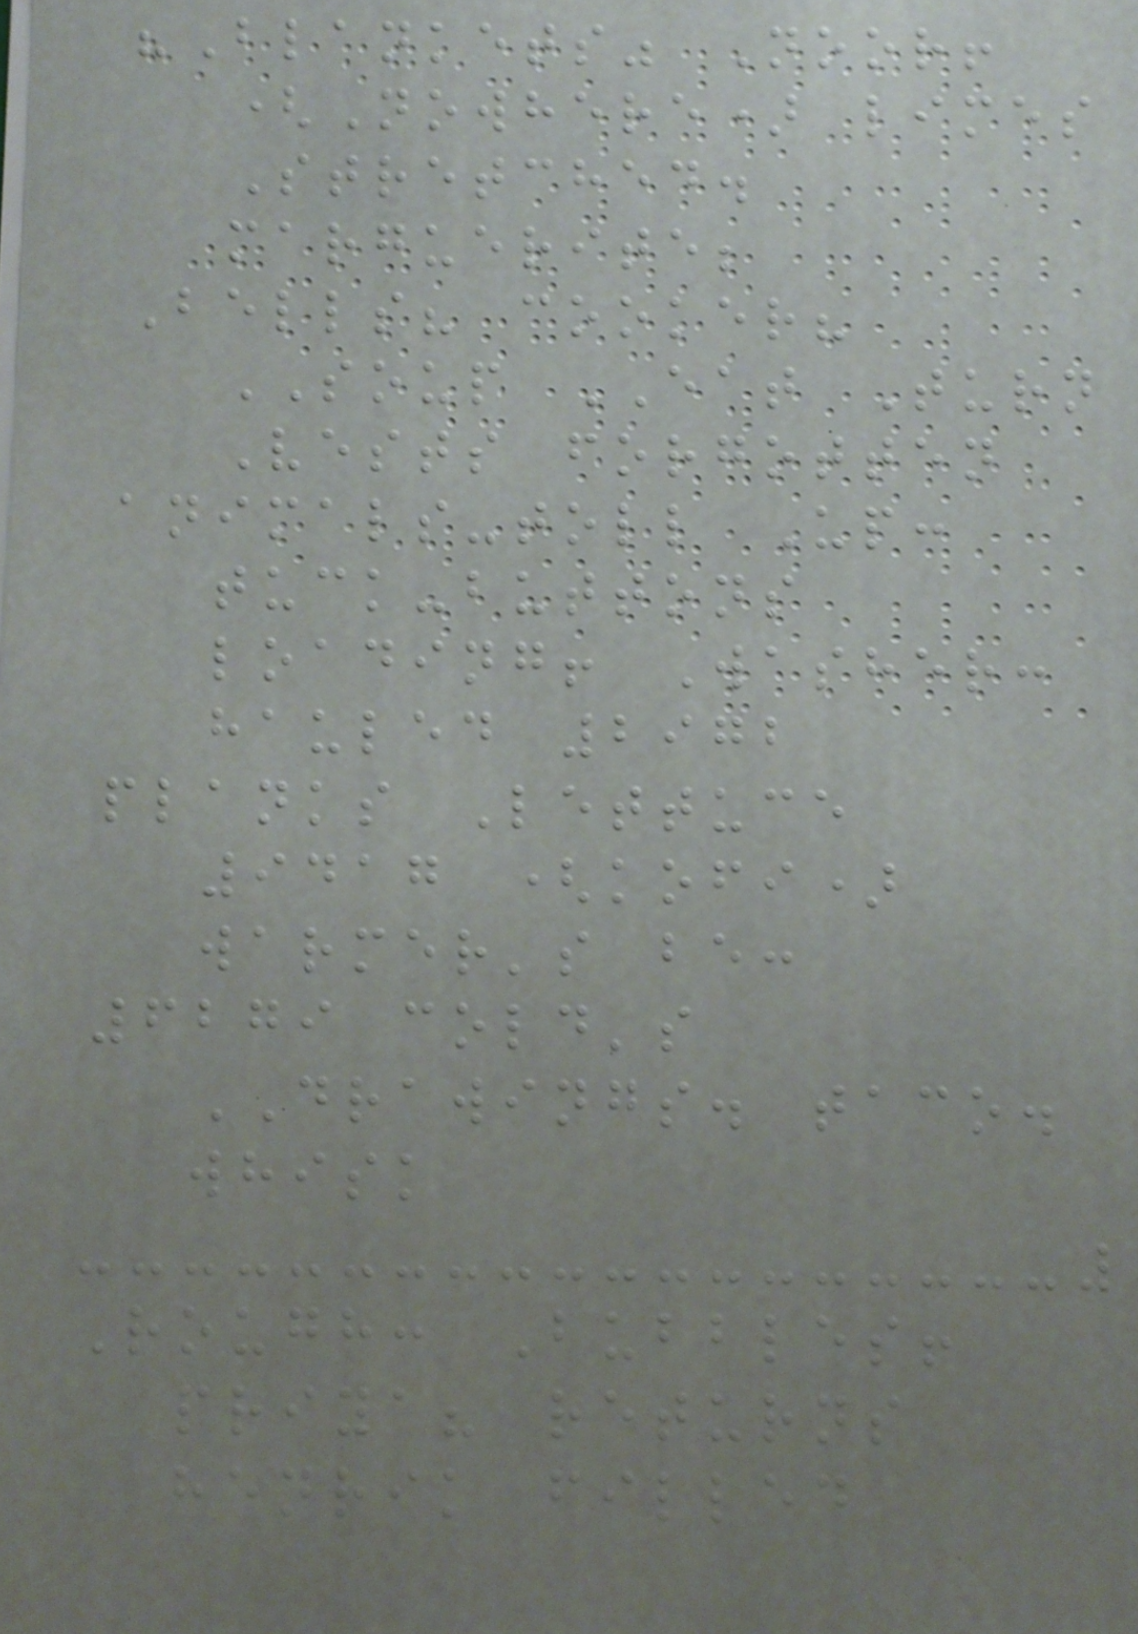"Blankets" Noor!
(Nowhere) limes
Stretched.
marguerite;
Bells? cooker?
SOUP EAT Turn
Vests forgotten
animals-toll Up:
tuck-buttons
loading! Washer:
hauled 2972
planks Lettuce
9417 (kofi)
warmer's be:
6279 cold's
DRAWINGS. taco.
whisk
Rough: Bubbles!
priya? returns
henrik filled
